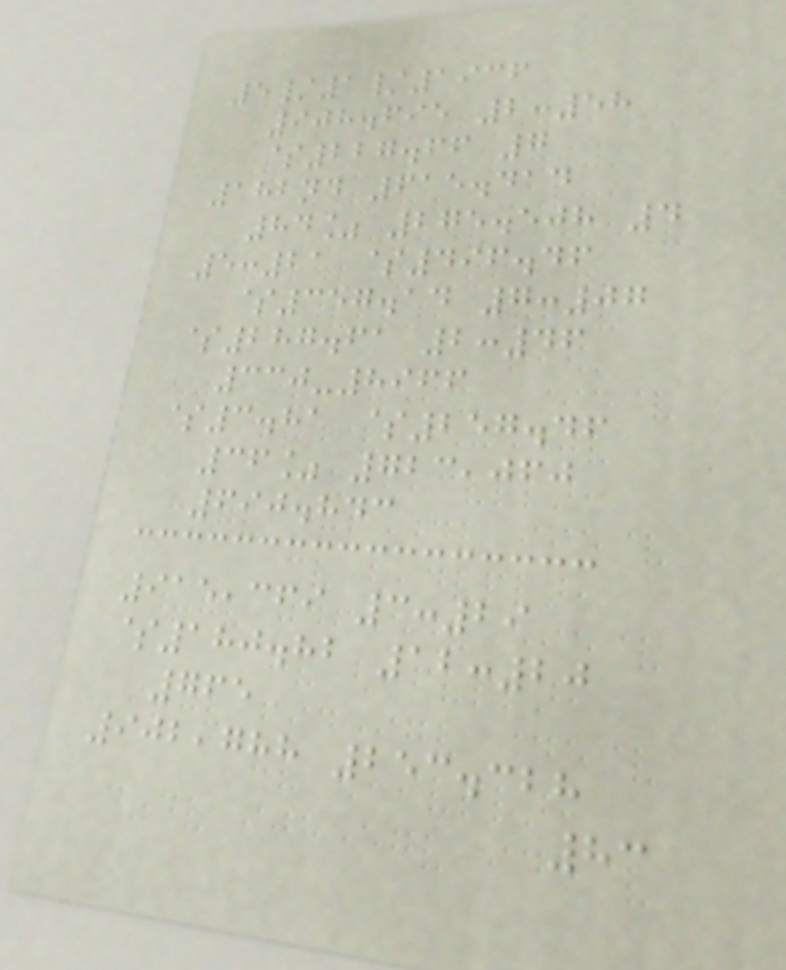5/1/1936
908.695 2:58
$227.66 7
182nd 615.414
84% 275.508 4
5:21 $496.46
$357.14 7:07
$287.61 2:46
330-8966
$3.81 $257.46
36% 723,060
690.843
915,369 3:29
$180.82 12:20
765
902,788 253.328
83
